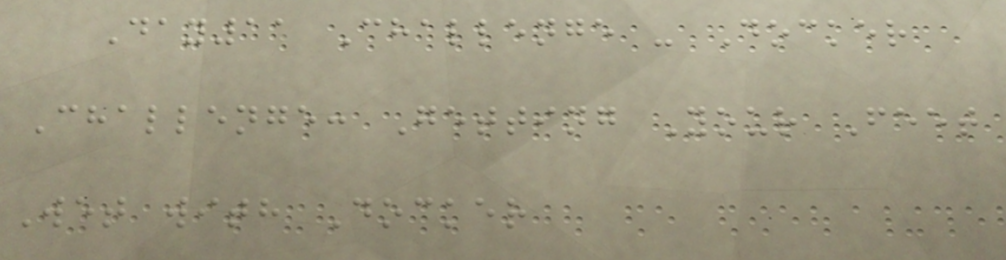Day11 Challenge - Docker
Challenge: Getting Your Feet
Wet with Docker
